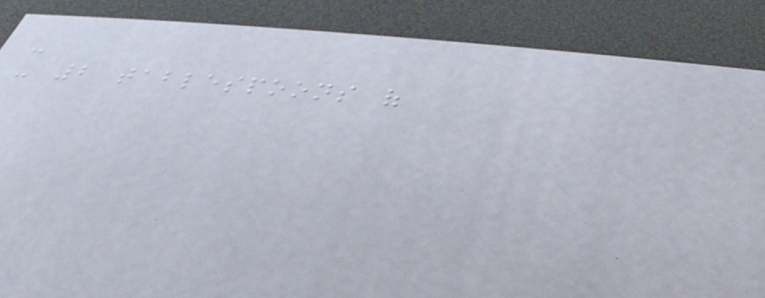-
- 2 tablespoons of
